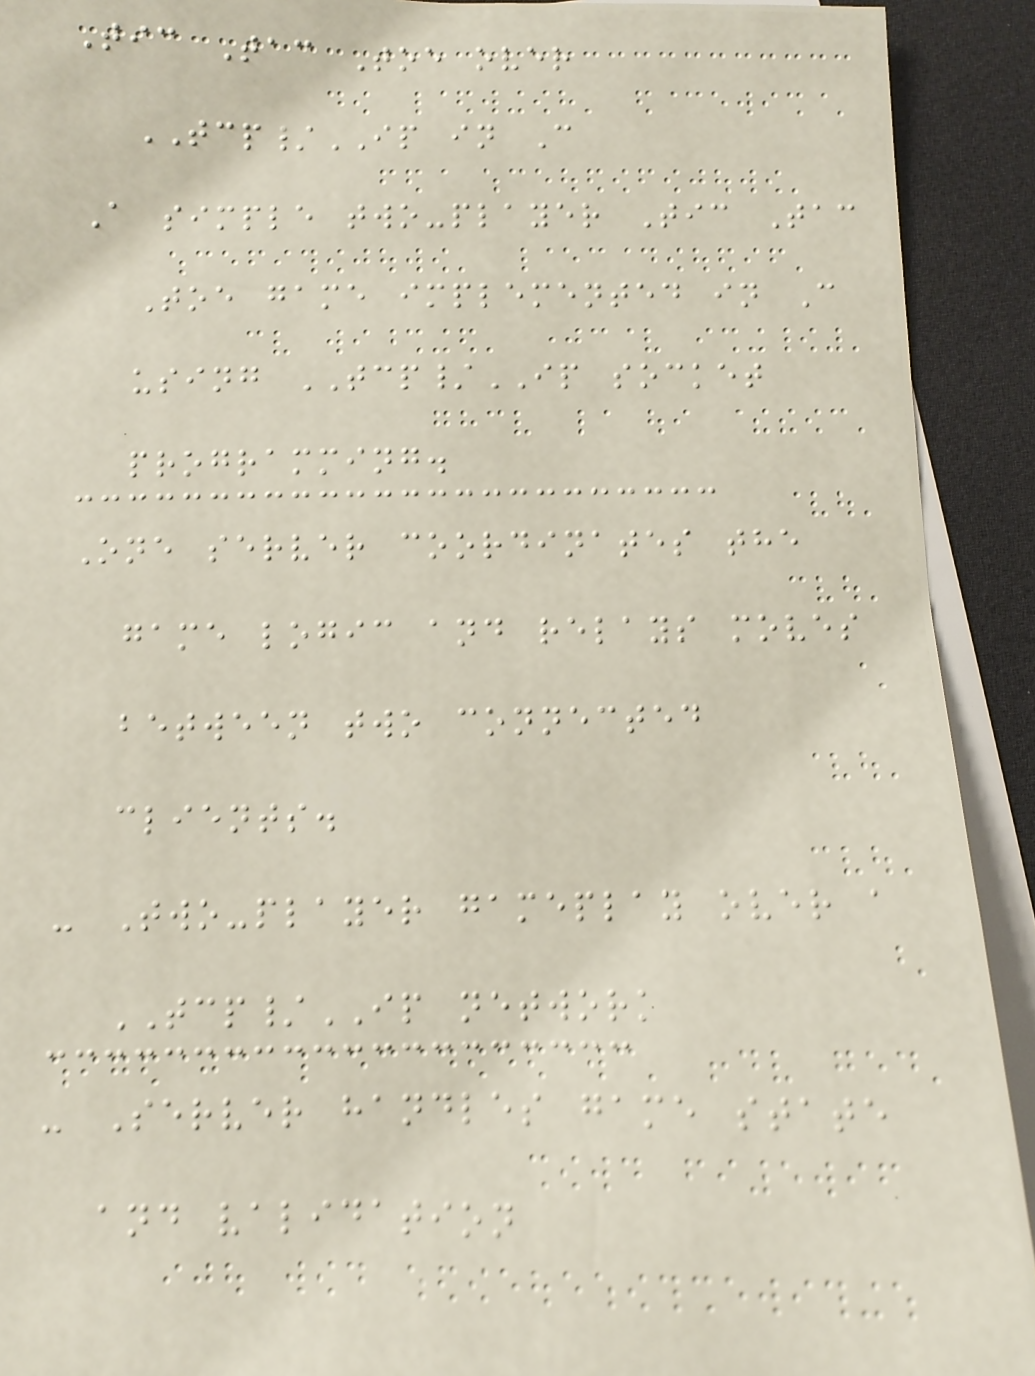Tic Tac Toe over
TCP/IP in C
A simple two-player Tic Tac
Toe game implemented in C
using TCP/IP socket
programming.
One server coordinates the
game logic and relays moves
between two connected
clients.
- Two-player gameplay over a
TCP/IP network
- Server handles game state
and validation
